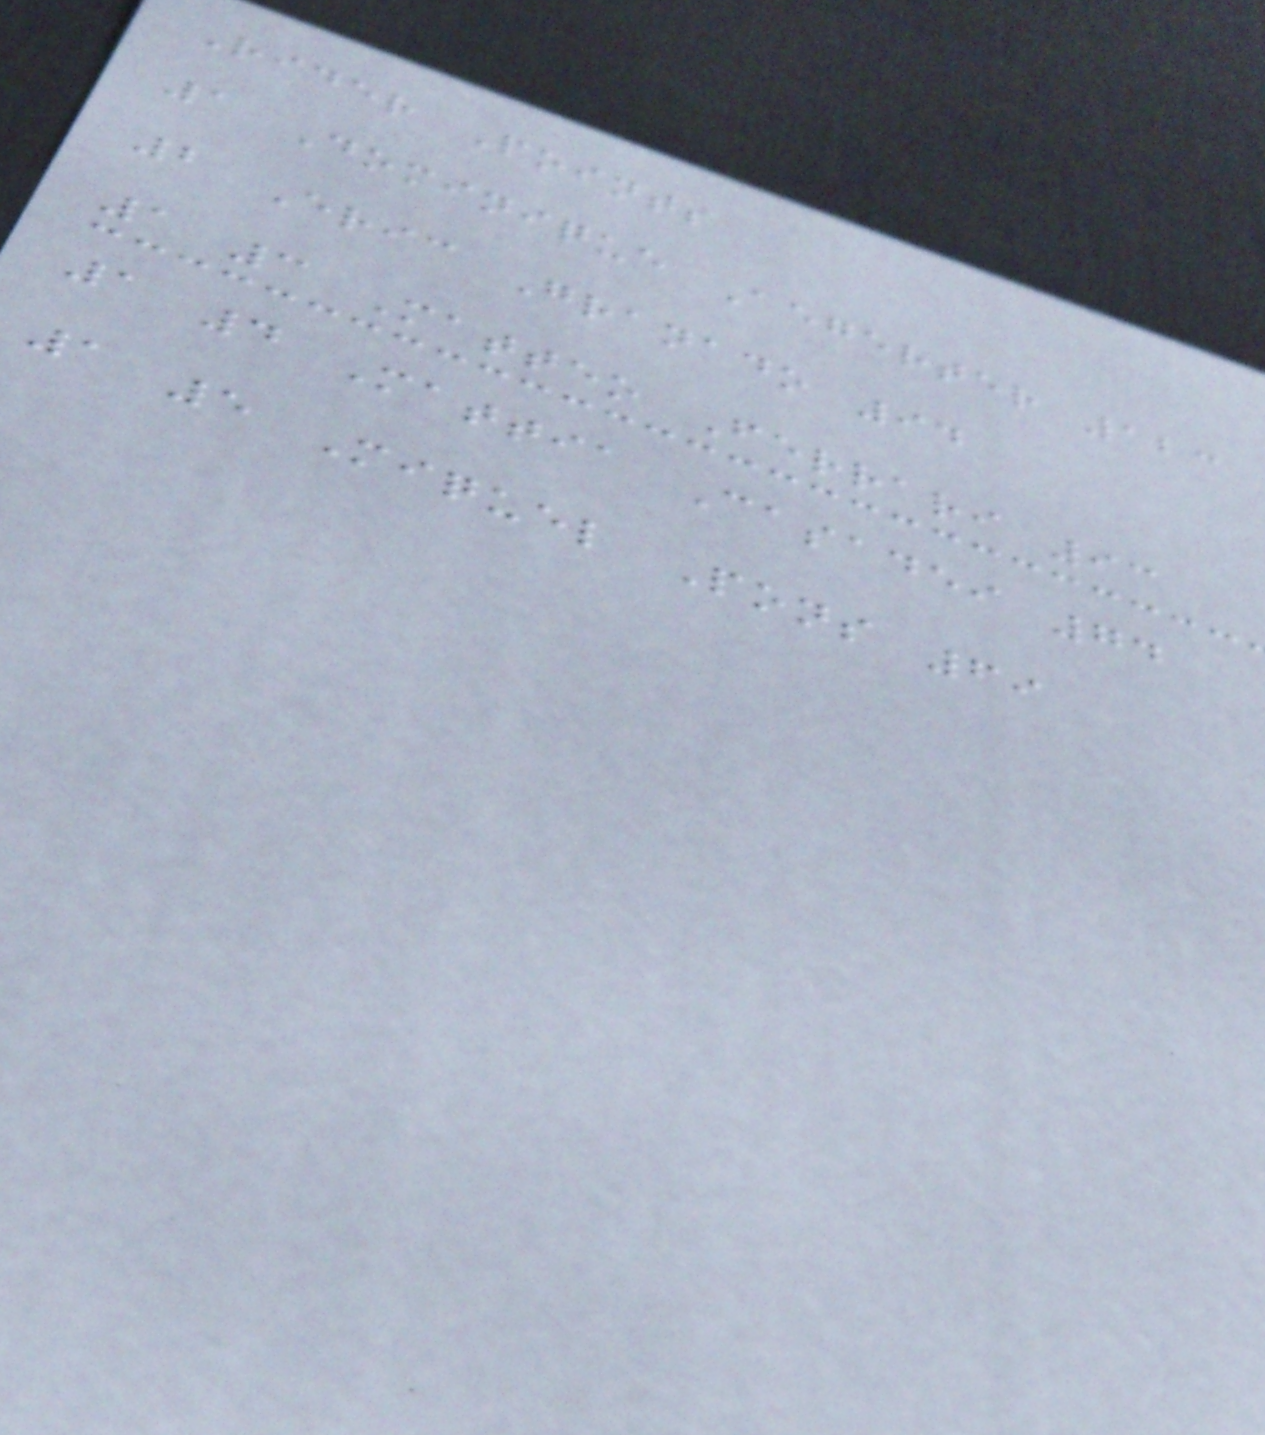Rider Points
1 Dominique Aegerter 123
2 Eric Granado 94
1 3 Matteo Ferrari 93
1 4 Mattia Casadei 74
1 5 Miquel Pons 69
